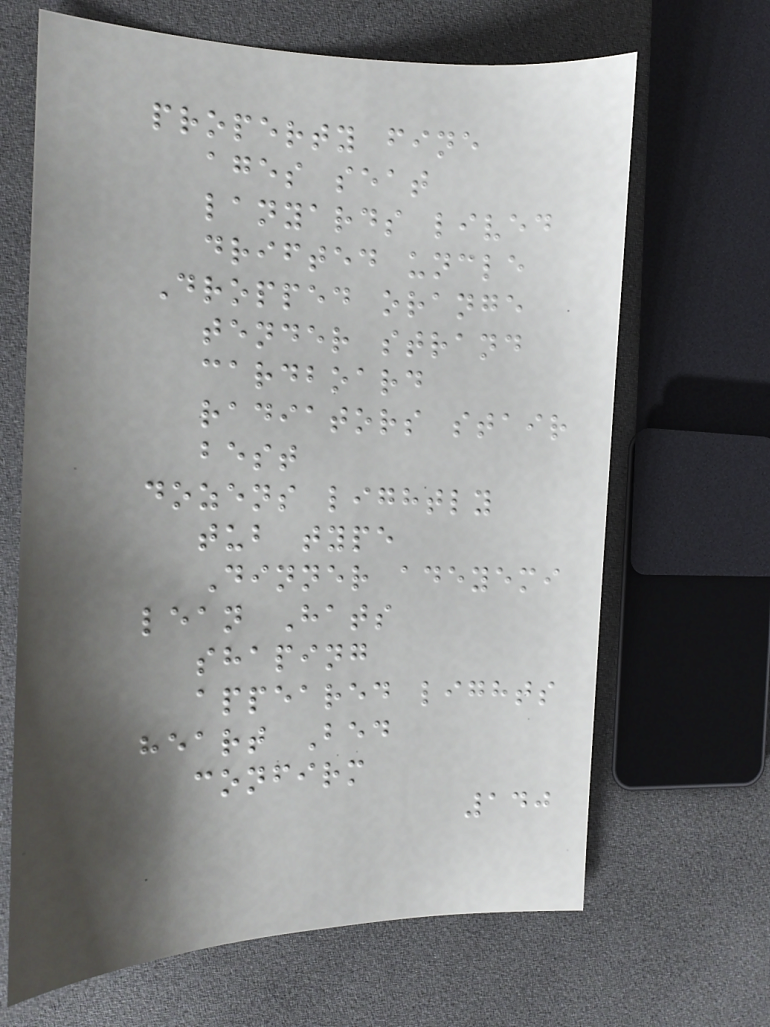property fine
ages seat
lanyards lived
drifted uncle
Dropped orange
tender strand
cardboard
radiators stair
best
dozens lightly
tub type
Dinner adeyemi
lean Hats
shaping
appeared lights
heart Bed
confirm
140
